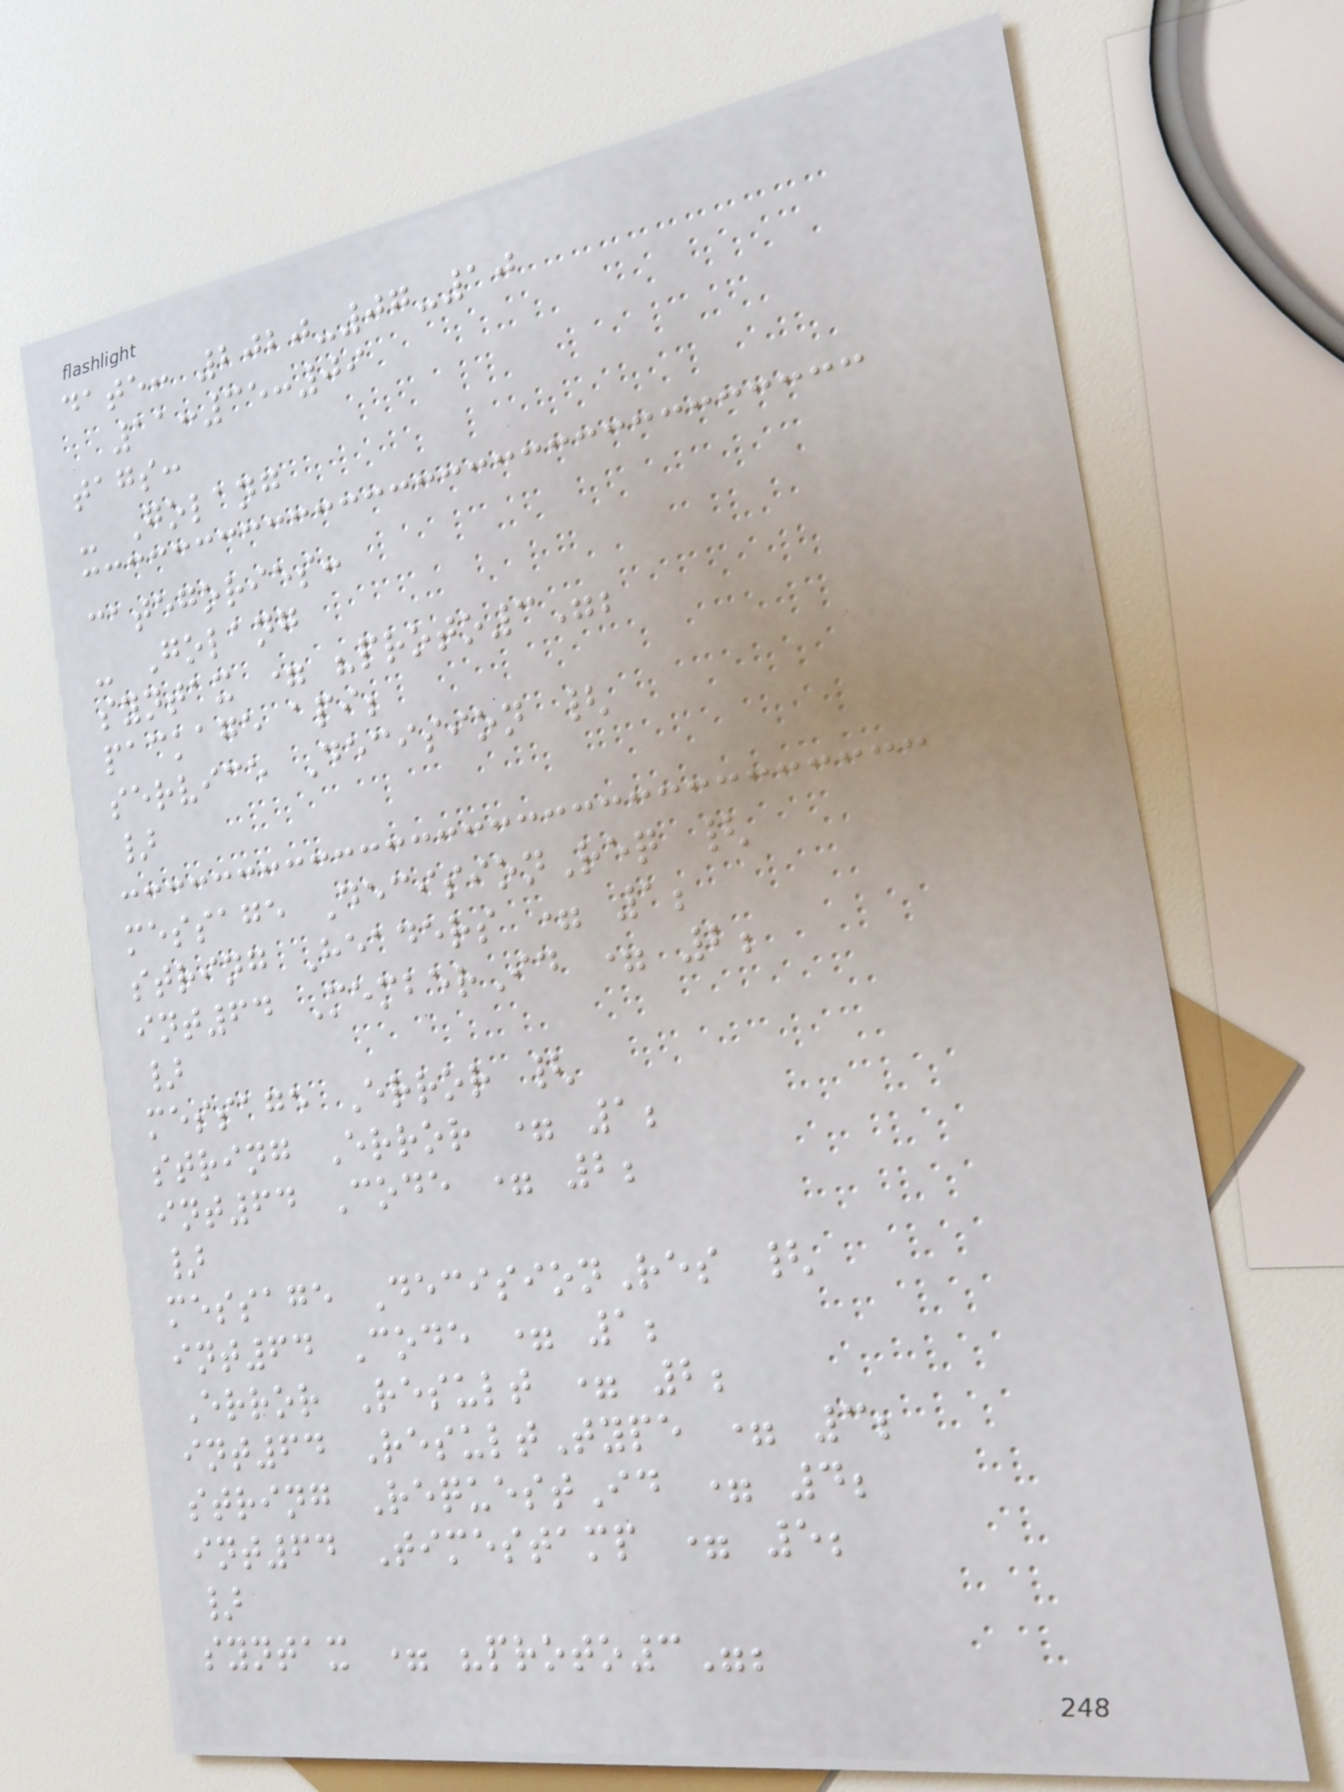date: 2020-07-10
11:35:09
tags:
- Golang
categories:
- Golang
syntax = "proto3";
package api;
service Decision {
}
message DecisionReq {
string Headers = 1;
int64 MemberId = 2;
}
message Error {
string Error = 1;
int64 Code = 2;
}
message DecisionRes {
int64 Code = 1;
Error Result = 2;
int64 ResultType = 3;
string RequestId = 4;
int64 Timestamp = 5;
}
syntax = "proto3";
